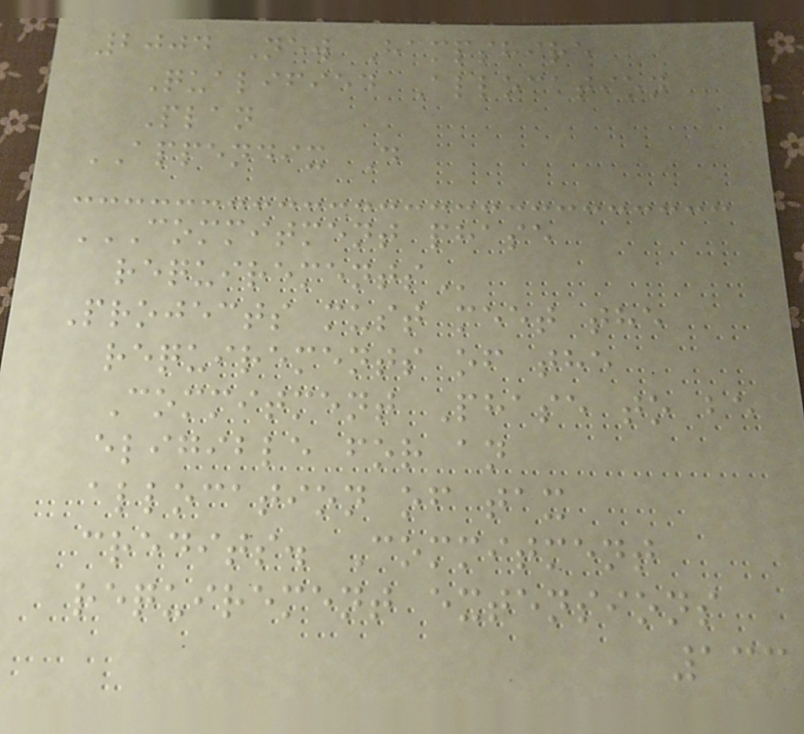2004 New Hampshire
Qualified Allocation
Plan
APPENDIX D
COMMITMENT PHASE
REQUIREMENTS
Projects must meet the
requirements of the
Commitment Phase to be
eligible for an
allocation of tax
credits. Commitment
requirement extensions
133
